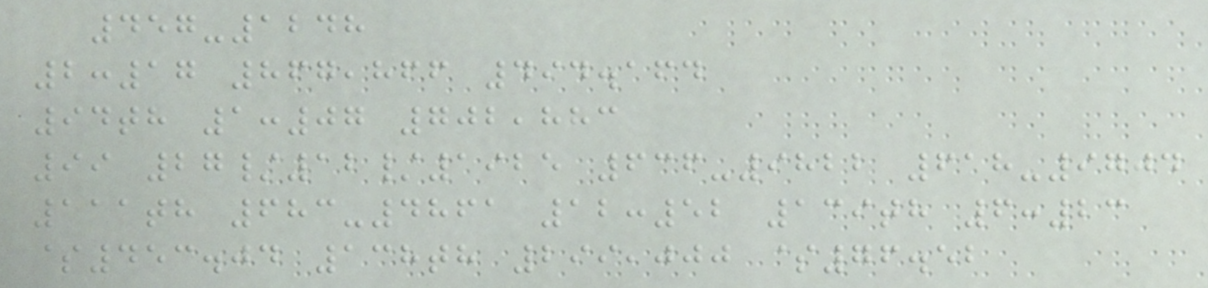457-1248
2:17 867,866 494.164
94th 1:07 702,883
99 27/12/1925 636-9822 618-9704
111th 683-4861 12:52 139th 6:23
$453.04 138th 299,000 $76.52
